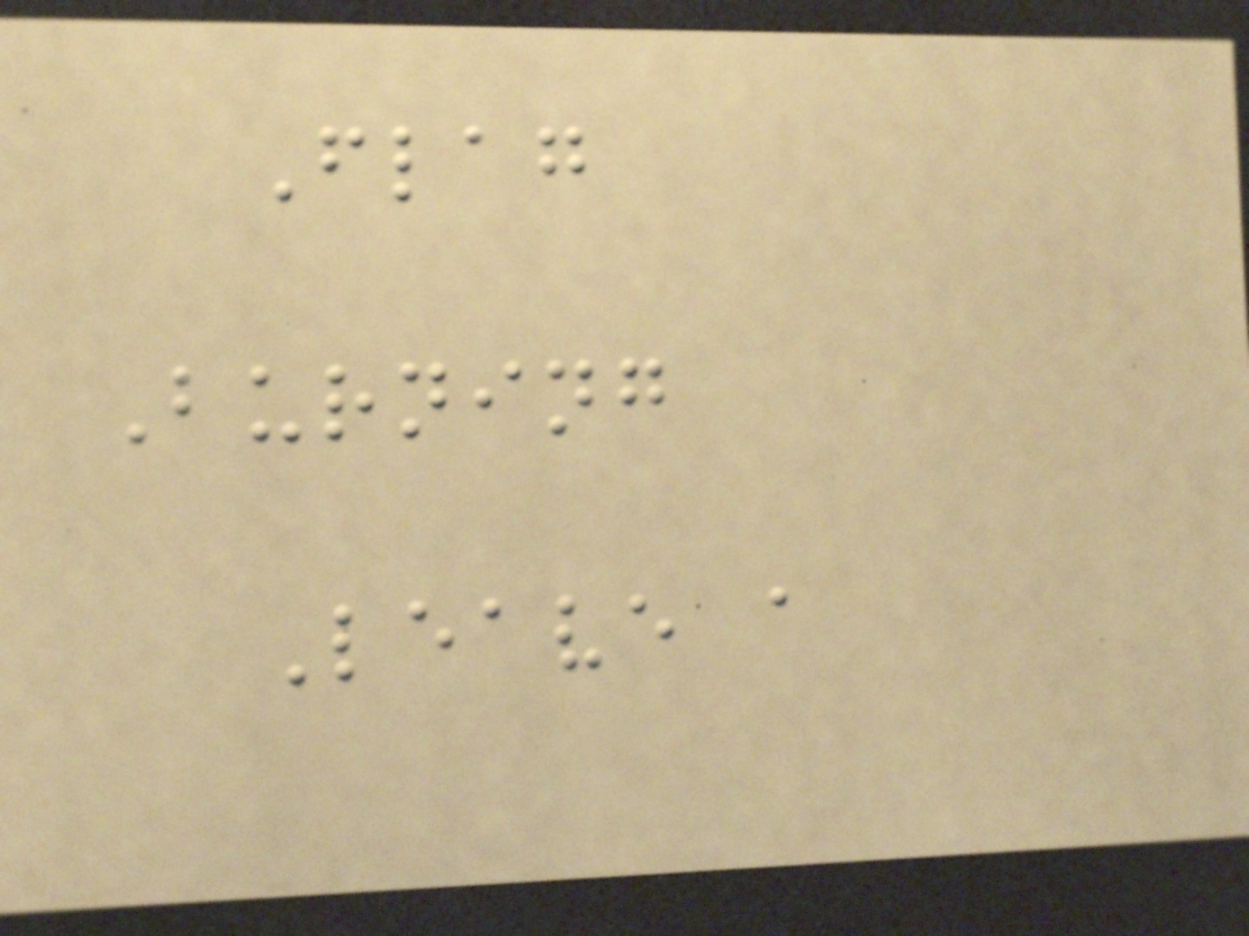Flag
Burning
Leave a
